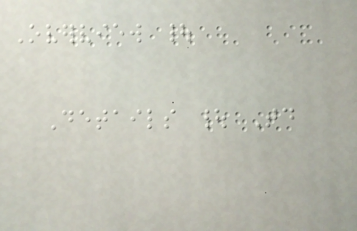Overview |
Details | Today
